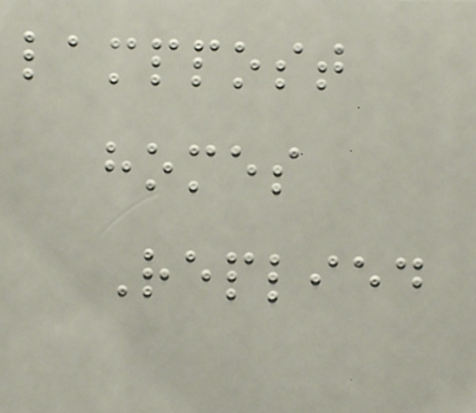lamppost
homes
Replied
